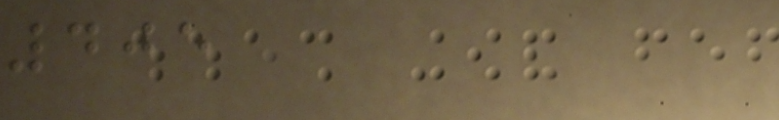405
